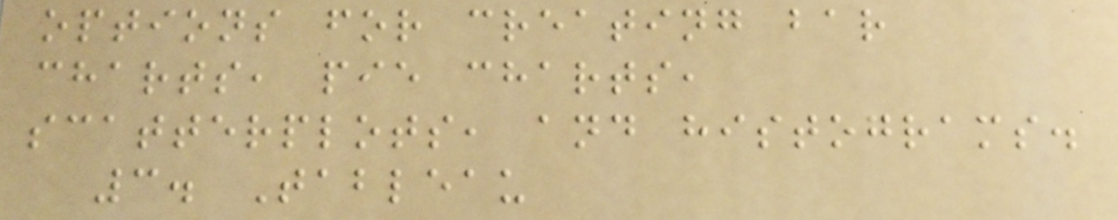options for creating bar
charts, pie charts,
scatterplots, and histograms.
3. Tableau
